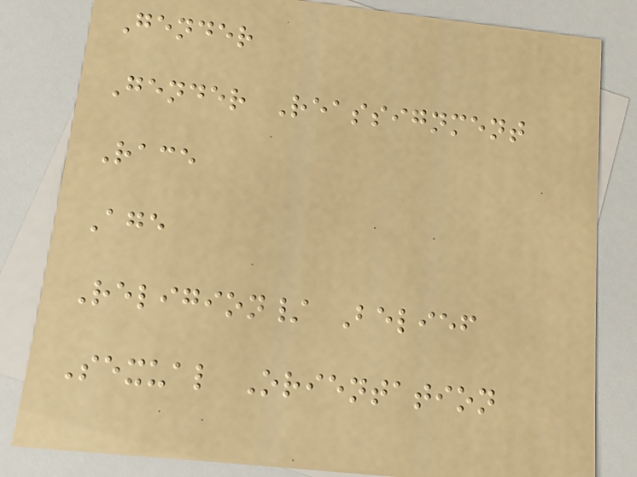Gender
Gender Reassignment
Race
Age
Religion/ Belief
Sexual Orientation
